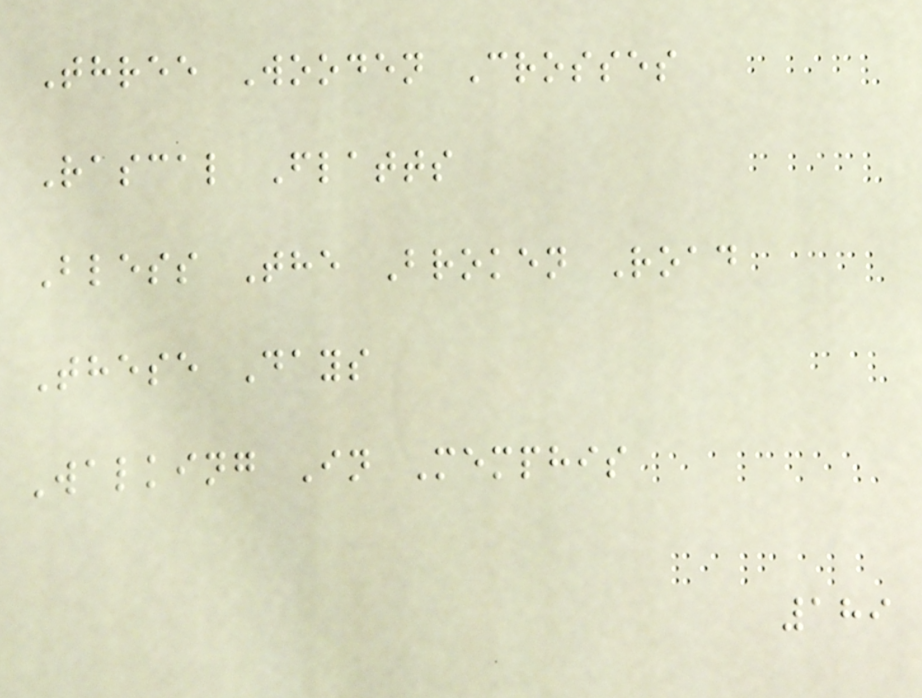Three Wooden Crosses
Rascal Flatts
Bless The Broken Road
These Days
Walking In Memphis
189
